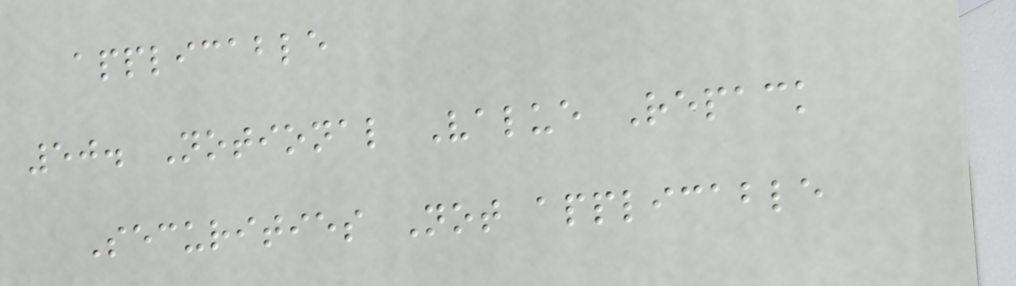applicable
50. Notional Value Repack
Securities Not applicable
